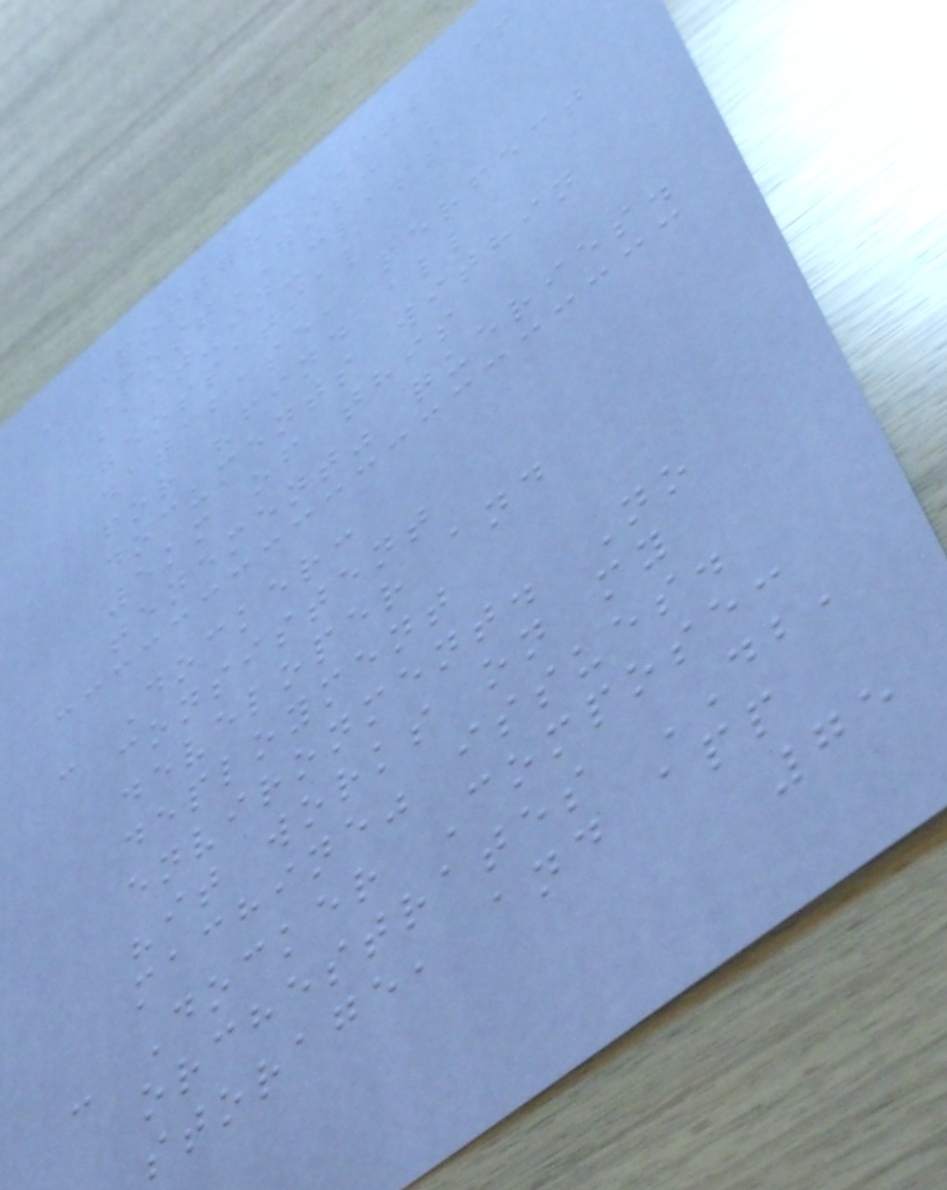- PostgreSQL +
PostGIS:
best-in-class
geospatial
database, perfect
for "find all
documents within
5km of this
tenement" queries.
- Docker:
consistent
developer and
deployment
environment. No
"it works on my
machine" issues.
- Docker Compose:
orchestrates DB,
storage, and app
75
